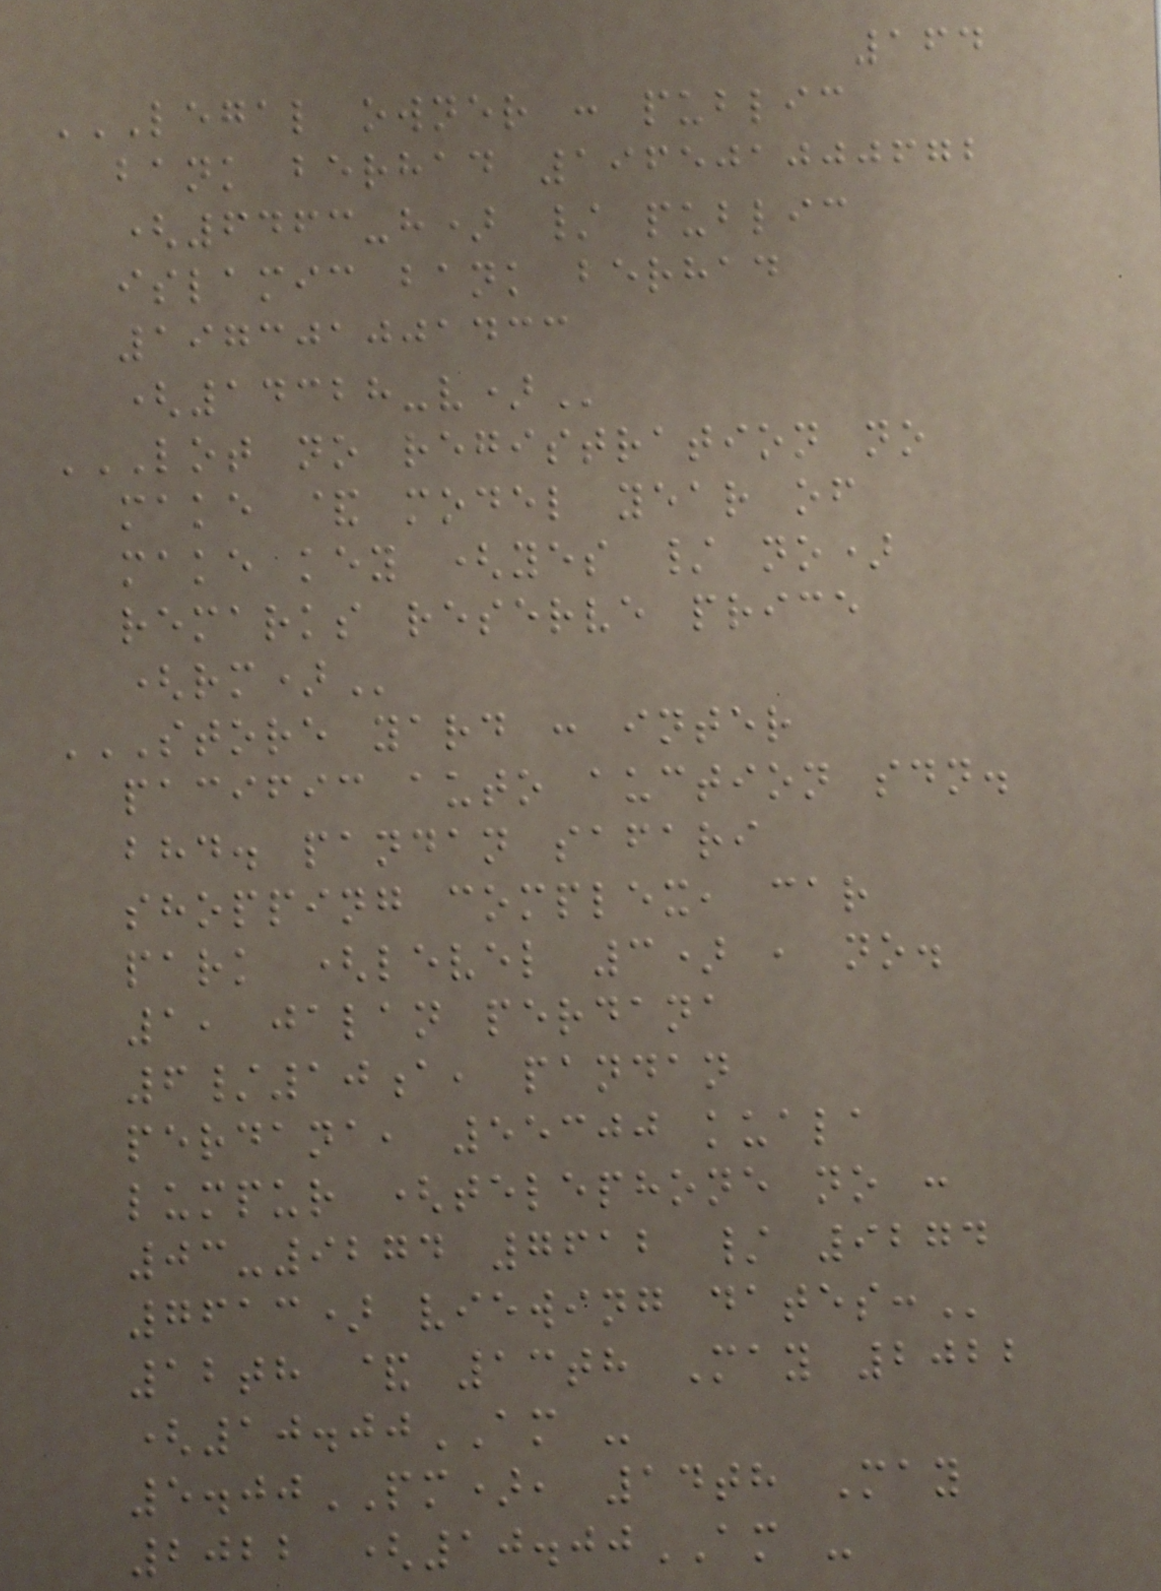164
LEGAL OWNER : PUBLIC
BANK BERHAD 196501000672
(6463-H) / PUBLIC
ISLAMIC BANK BERHAD
197301001433
(14328-V)
LOT NO REGISTRATION NO
MAKE & MODEL YEAR OF
MAKE KEY (YES / NO)
REMARKS RESERVE PRICE
(RM)
STORE YARD : INTER
PACIFIC AUTO AUCTION SDN.
BHD. PANDAN SAFARI
SHOPPING COMPLEX, CAR
PARK (LEVEL 3) , NO.
1, JALAN PERDANA
6/10A, PANDAN
PERDANA, 55300 KUALA
LUMPUR (TELEPHONE NO :
03-9274 7612 / 9274
7613) VIEWING DATES:
12th & 13th May 2022
(10.00AM -
5.00PM), 14th May
2022 (10.00AM -
